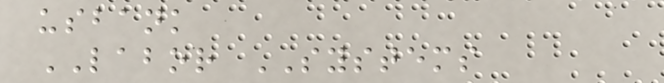usbank
LABOR SYSTEMS
